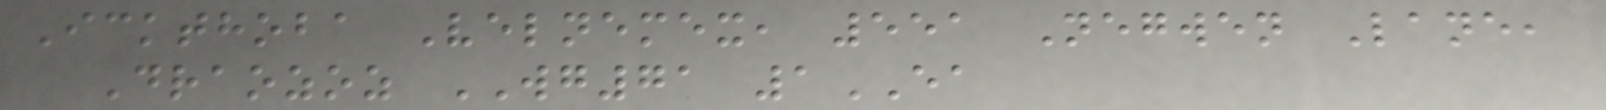Ickthoba Velnemex, 551 Negwen Lane,
Draozoz WG71 1EA
